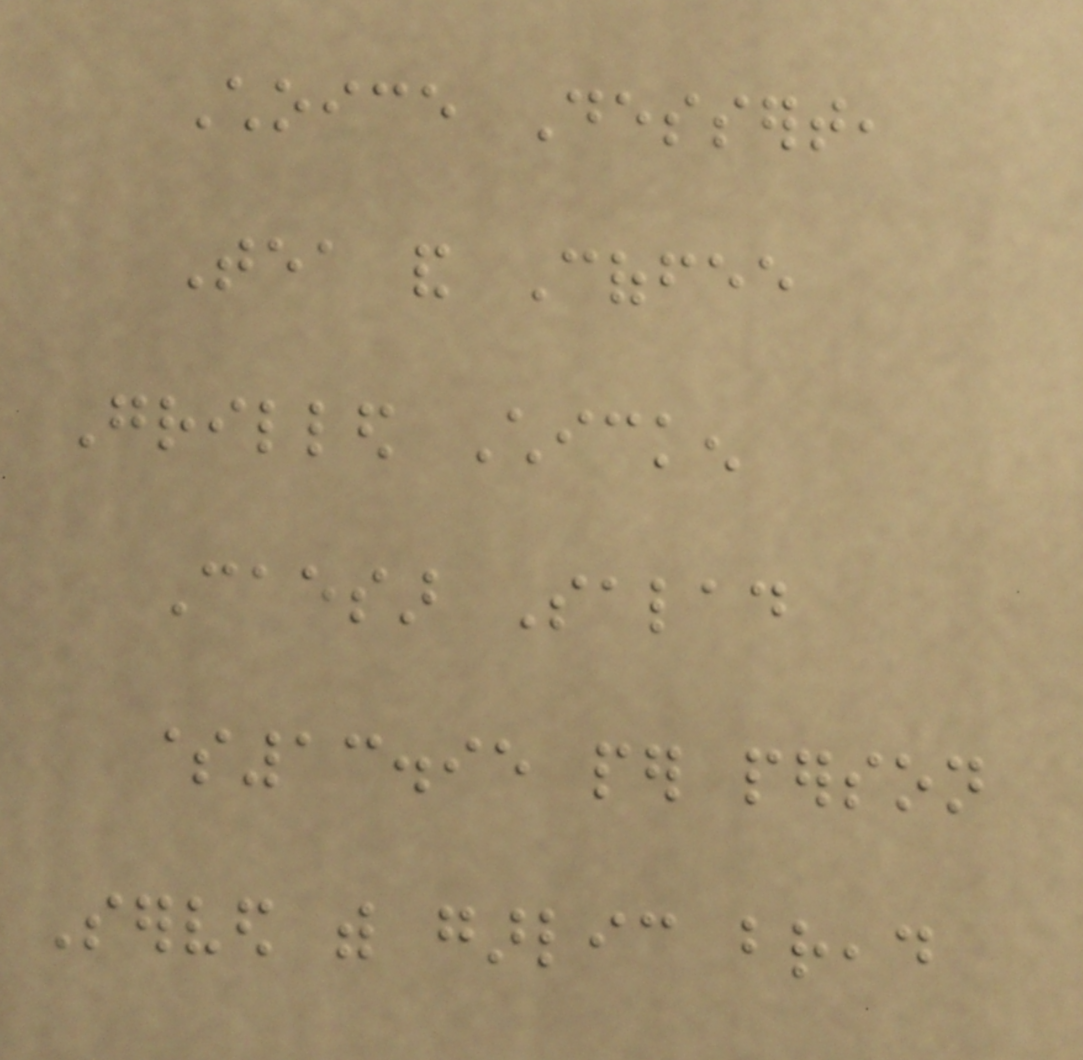Choice Dessert,
Tea and Coffee
Grilled Chicken
Caesar Salad
$13.95 per person
Served with garlic bread
